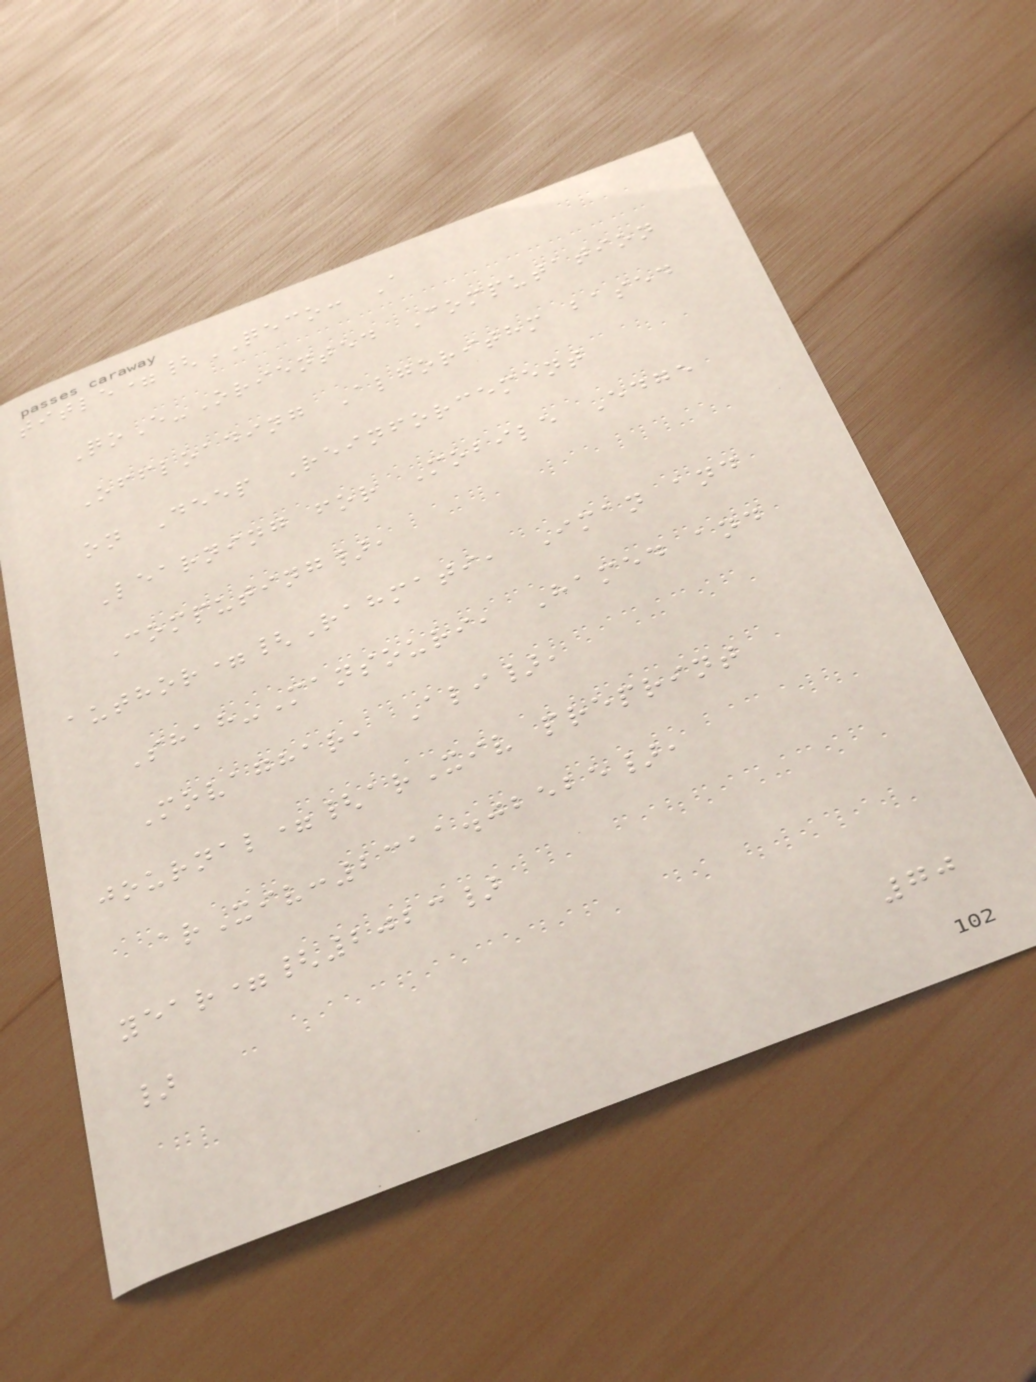title={QECO: A
QoE-Oriented Computation
Offloading Algorithm based
on Deep Reinforcement
Learning for Mobile Edge
Computing},
author={Rahmati, Iman and
Shah-Mansouri, Hamed and
Movaghar, Ali},
journal={arXiv preprint
arXiv:2311.02525},
year={2023}
}
70
